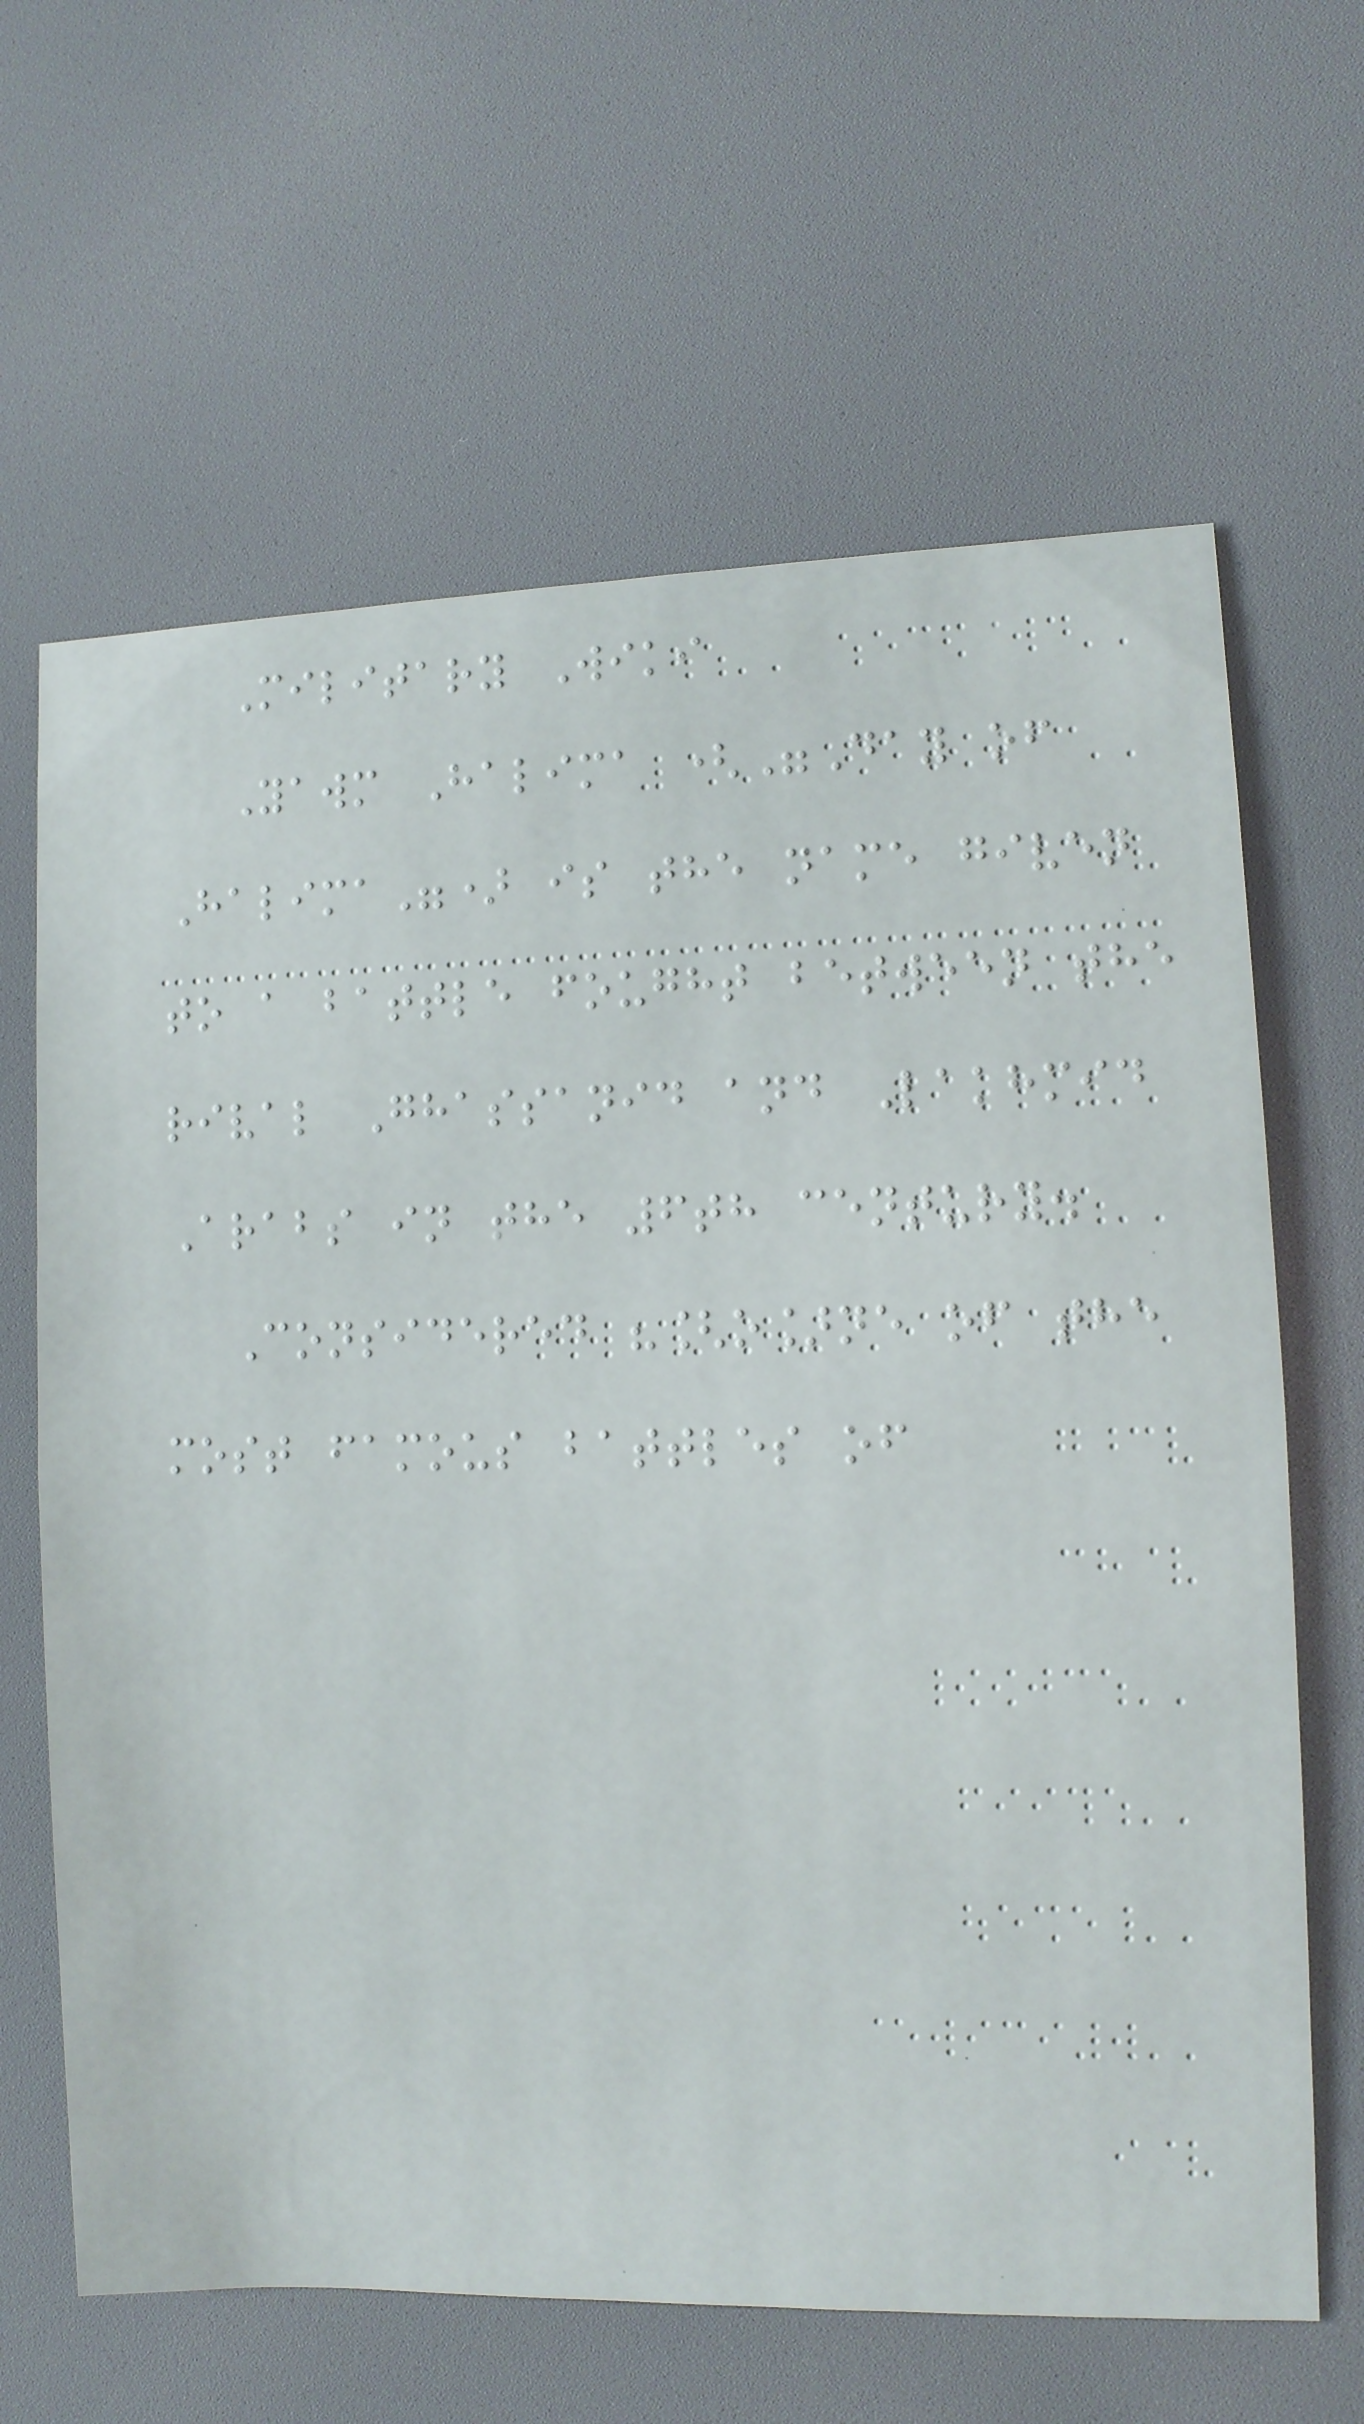Military Wiki
Yawm Halima ("Day of
Halima") is the name given
to a battle fought between the
rival Ghassanid and Lakhmid
Arabs in the 6th century.
Considered "[o]ne of the
most famous battles of
